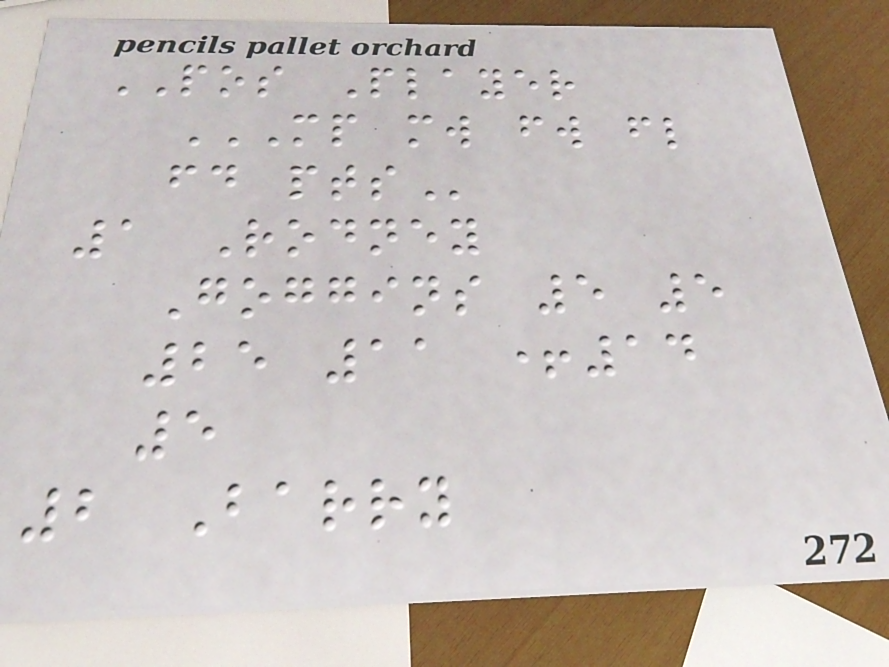POS Player
MP MW FW FL
FD PTS
1 Rodney
Goggins 5 5
25 11 +14
5
2 Barry
